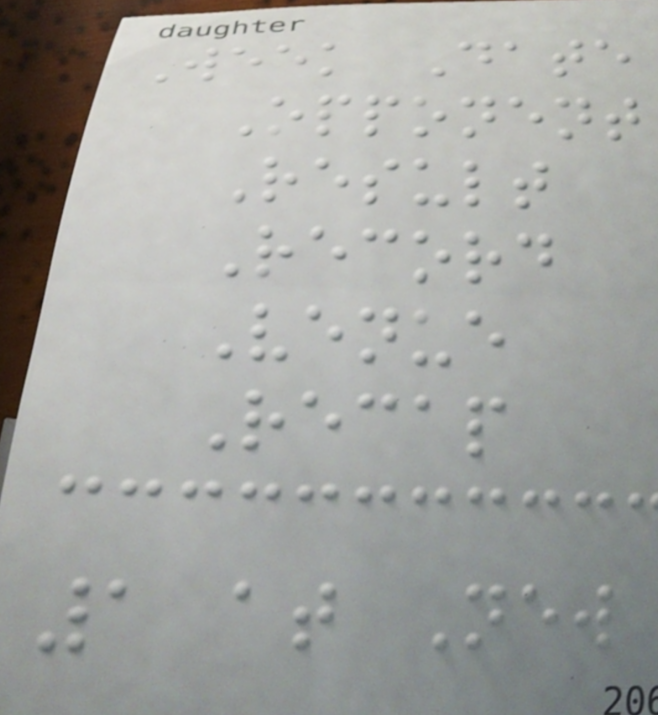Week Date
Opponent
Result
Record
Venue
Recap
1 at New
